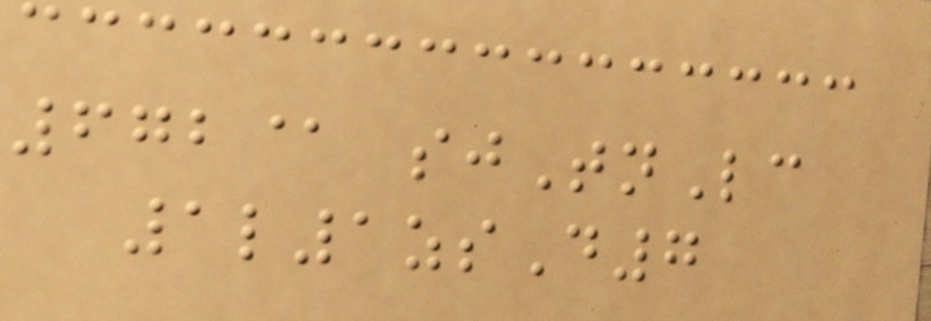672@ sjTnLc
1l1zsD7
